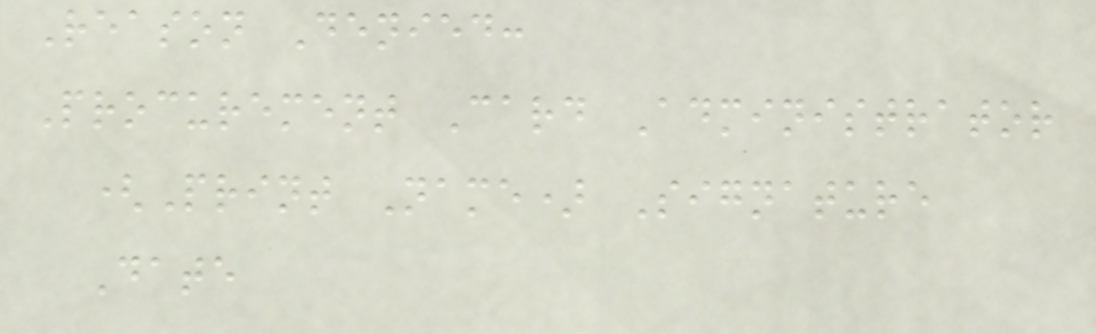Reason Denied:
Procurement Card Administrator
(Print Name) Signature
Date
